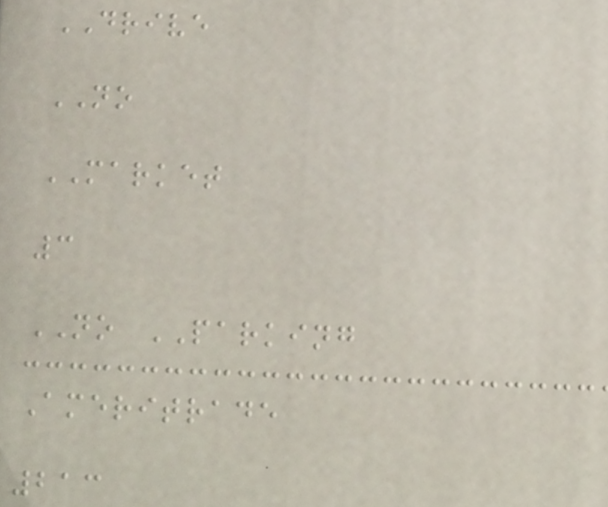DRIVE
NO
MARKET
3
NO PARKING
Ameritrade
213
